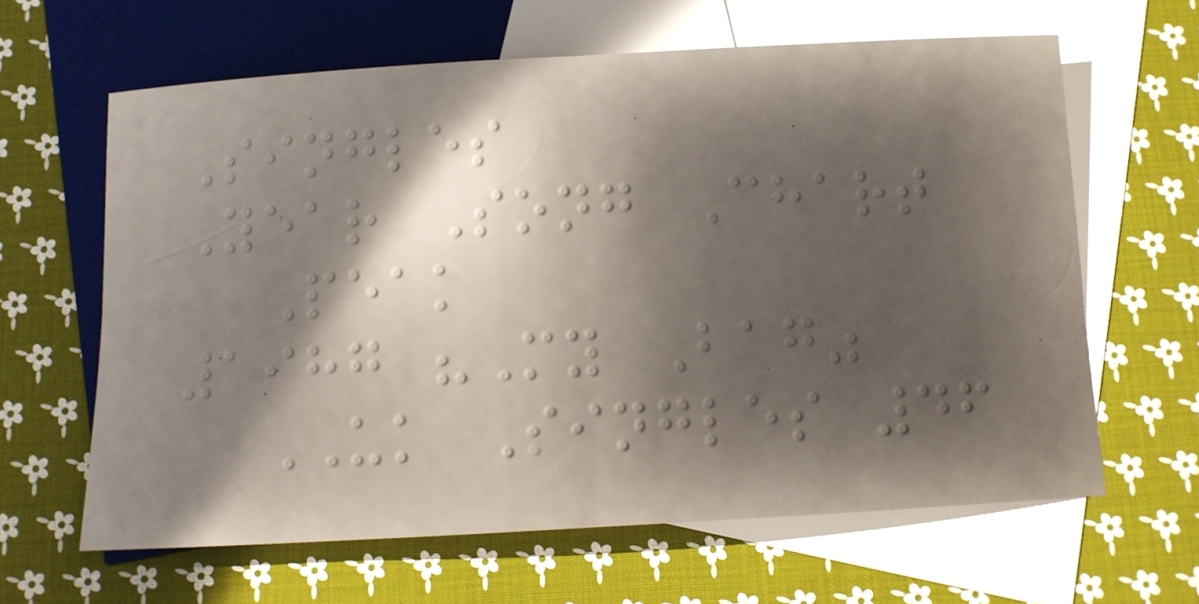Singles
Year Song Chart
Peak
1987 "My Bag"
UK Singles 46
